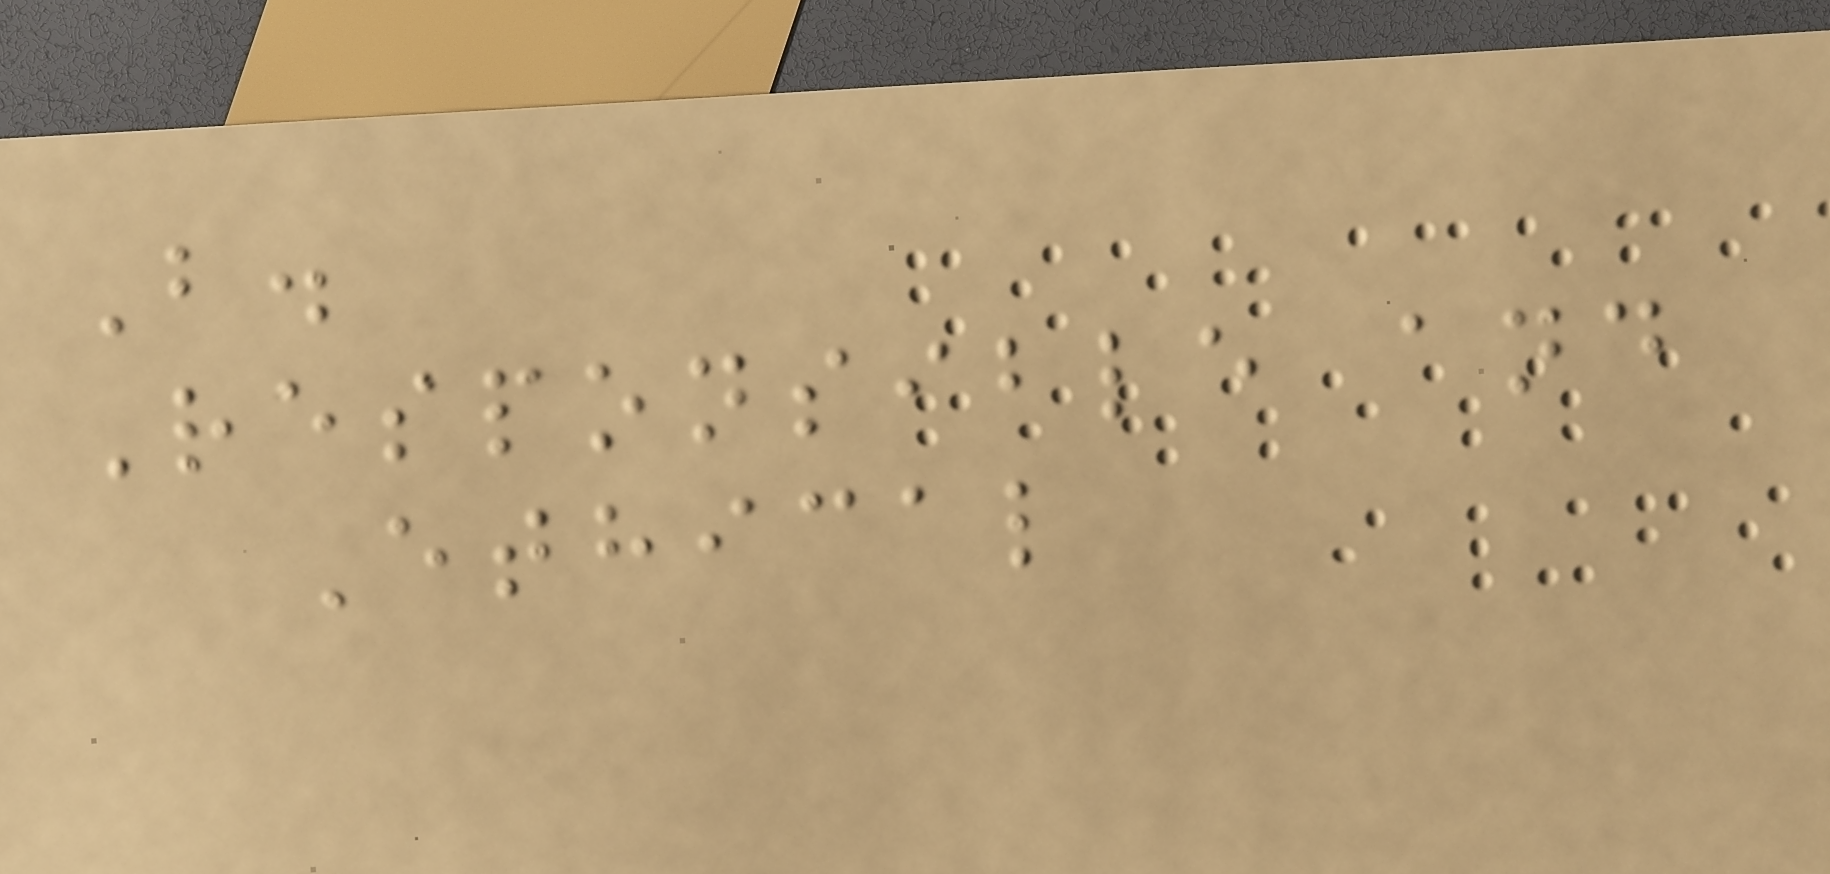B.
Responsible and
Ethical
